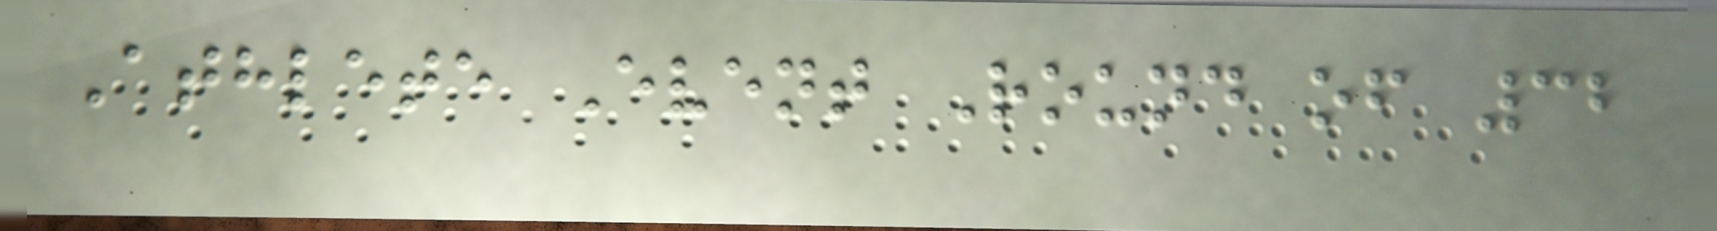Athlete Event Round of 32
